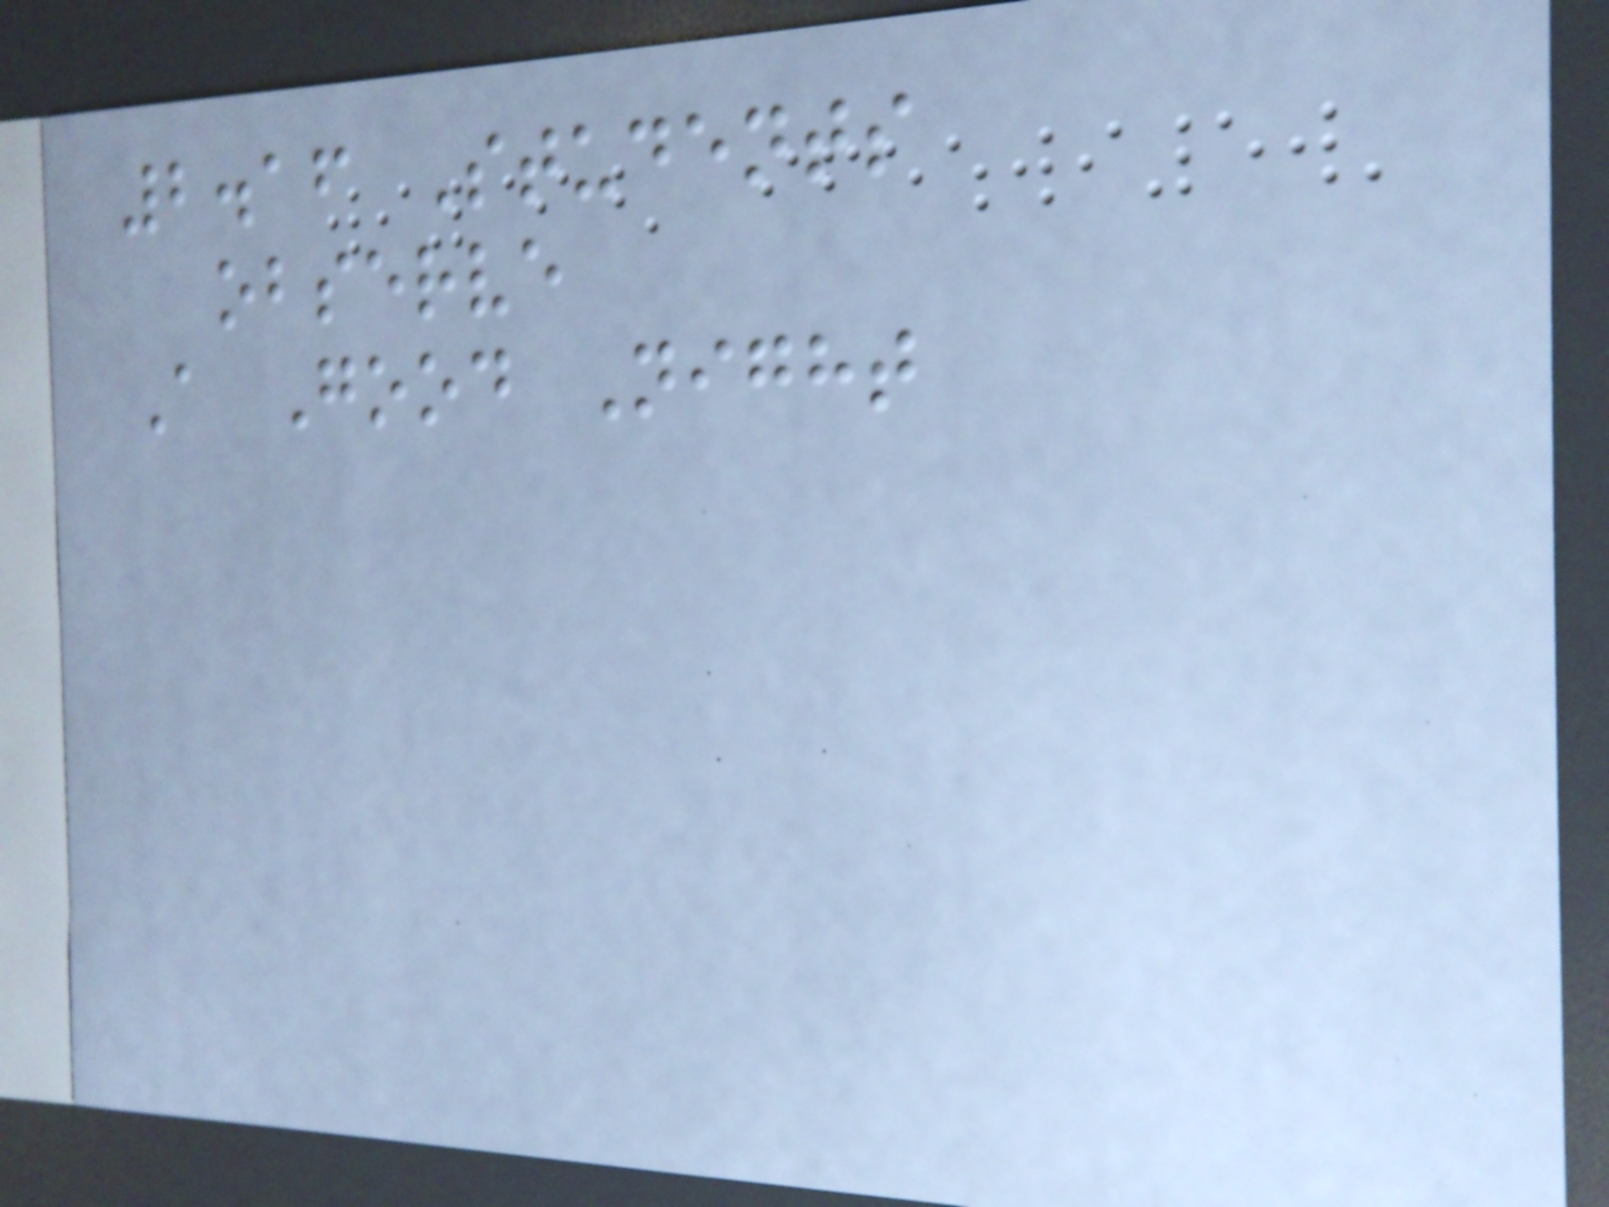2.16 Students
observe
A Good Night
